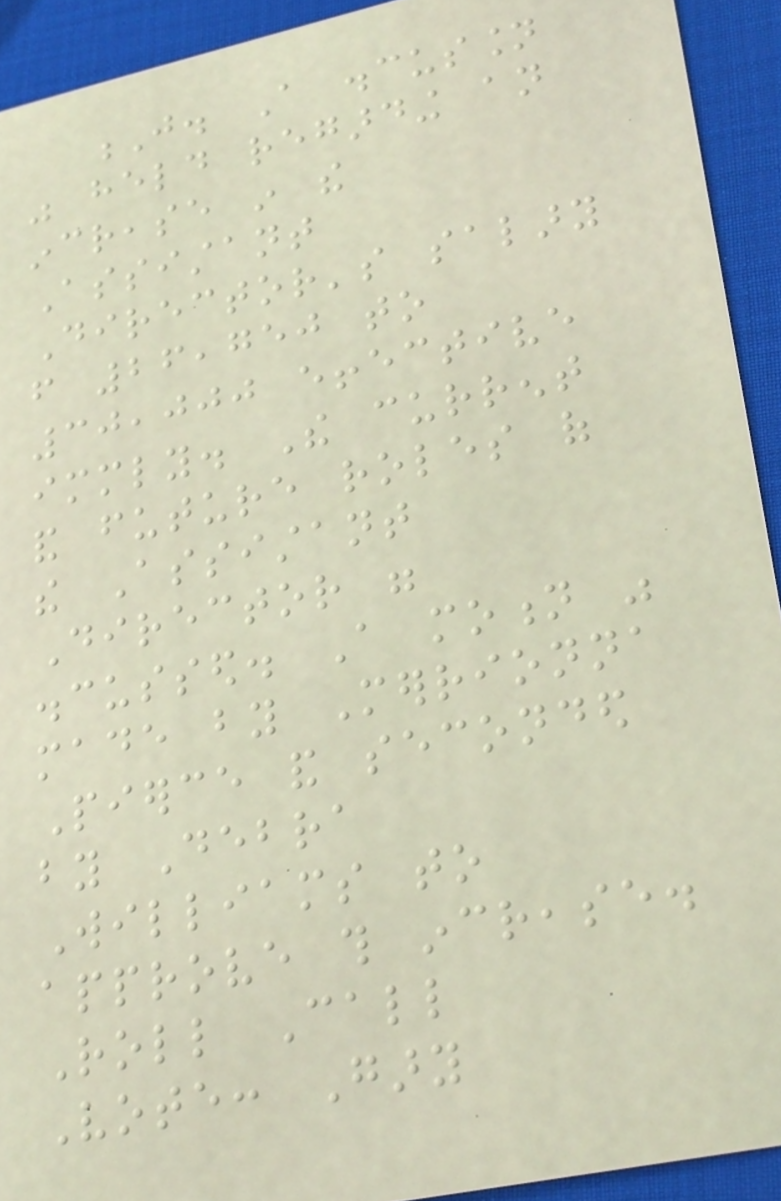J. A discussion
was held regarding an
increase in the
Assistant
Director's salary
from 26,750 to
30,000 effective
immediately. The current
and future roles of
the Assistant
Director were
discussed. A motion was
made by Merrionna
Pierce and seconded
by Debra
Williams to
approve this increase.
Roll Call
Vote: Gary
